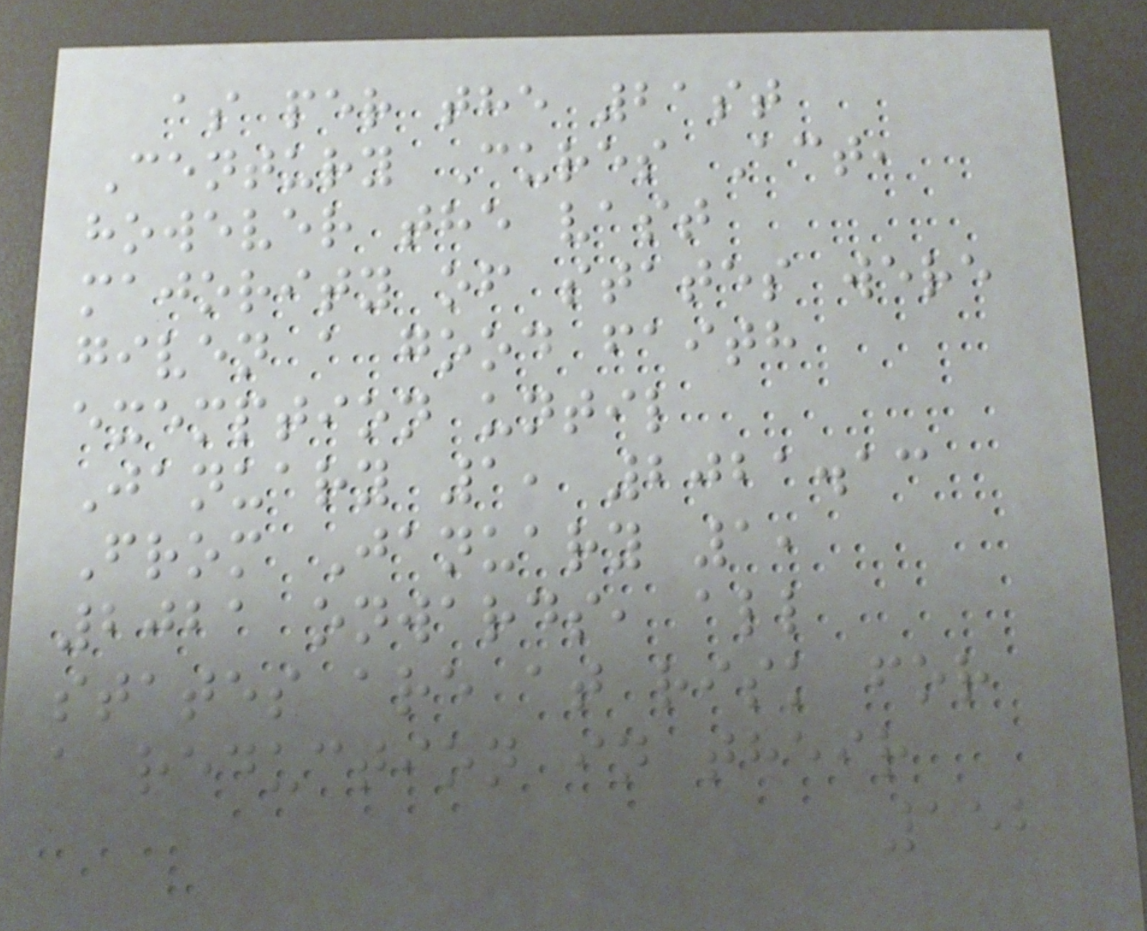as per the 21st
Century Cures Act,
however the vast
majority of states were
given a good faith
exemption until
January 1, 2021.13
From January 1,
2021 onwards, all
states are at risk for
a reduction in their
152
